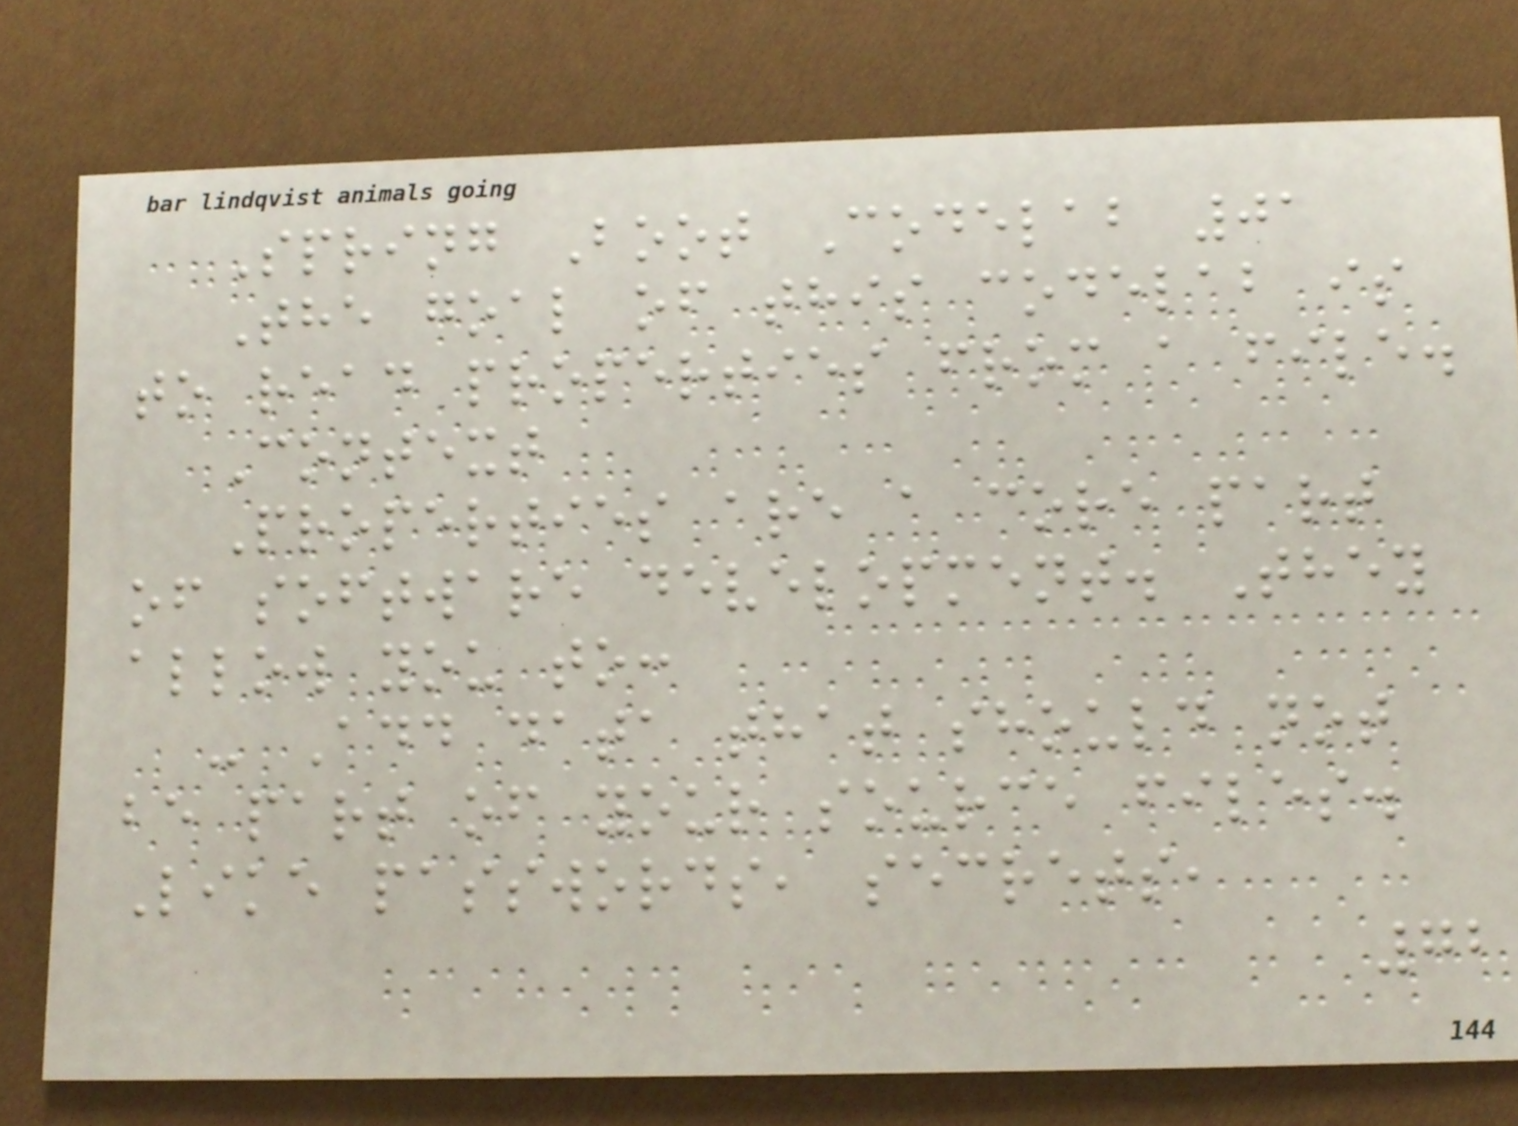Spring Boot Codelab 01
The goal of this codelab is
to read properties from a file.
Context
Properties are a core part
of software development. They
allow you to:
- Add data that should not
be part of your source files.
Like passwords, secrets,
72
